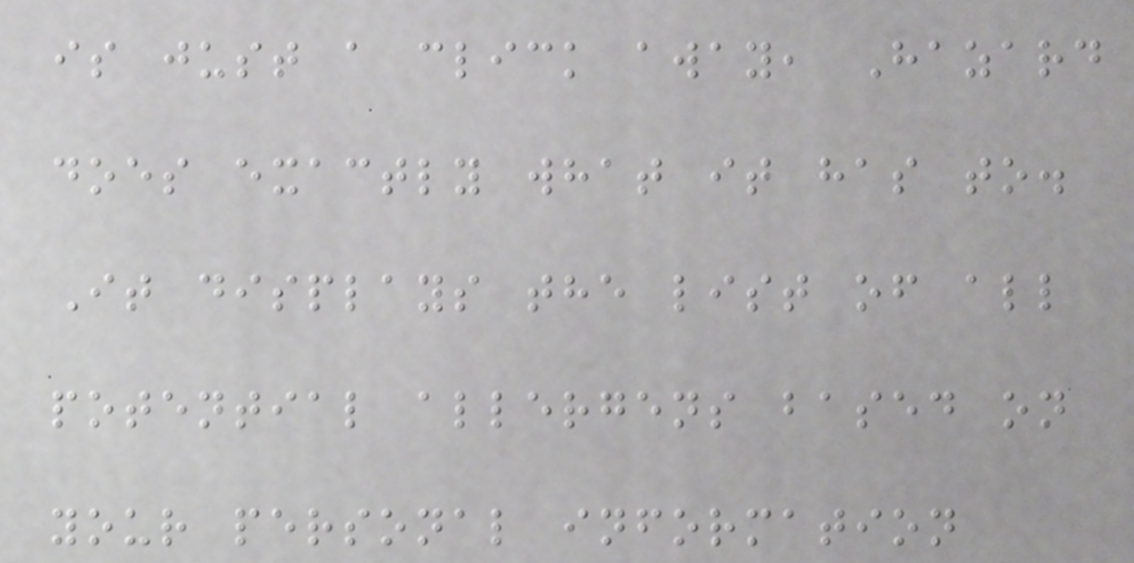is just a click away, Hazard
does exactly what it has to.
It displays the list of all
potential allergens based on
your personal information
